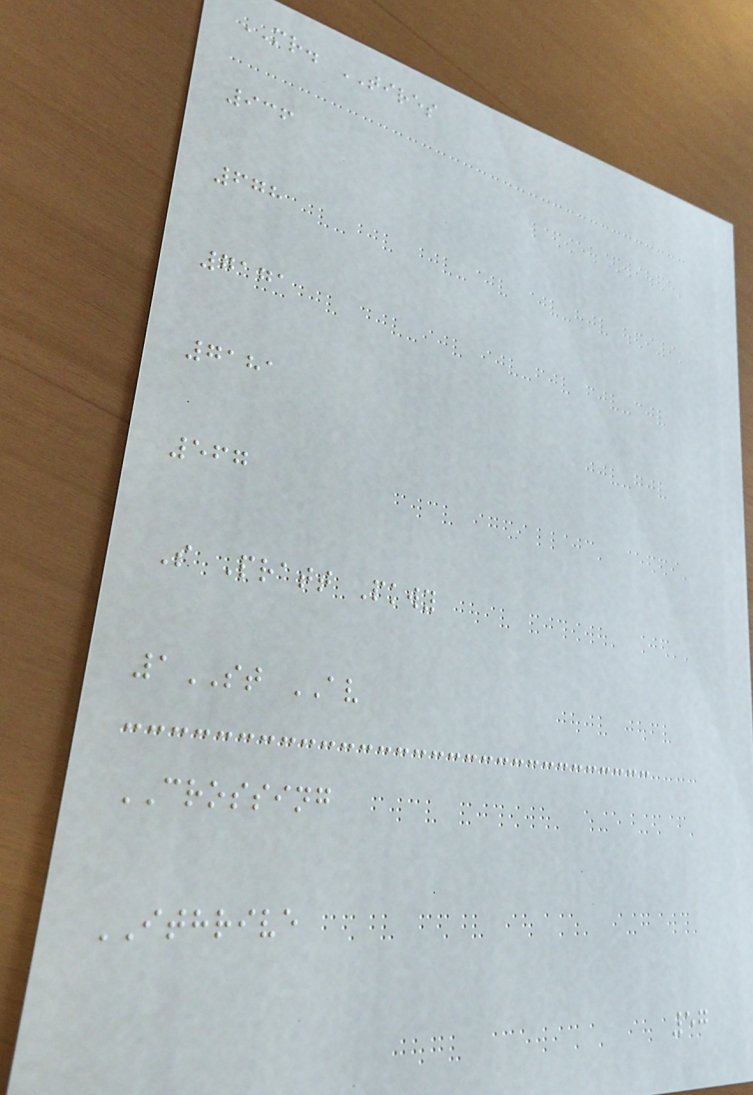MR. TIRES
936
678
7171
7181
567
S Pratt Pkwy
1ST AV
CROSSING
ITHRIVE
57
